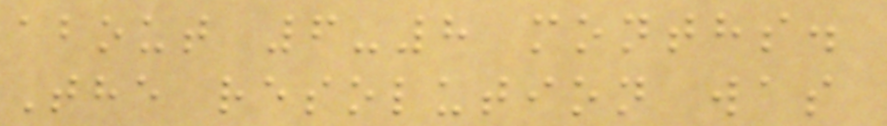about 6-8 months.
The resolution was
